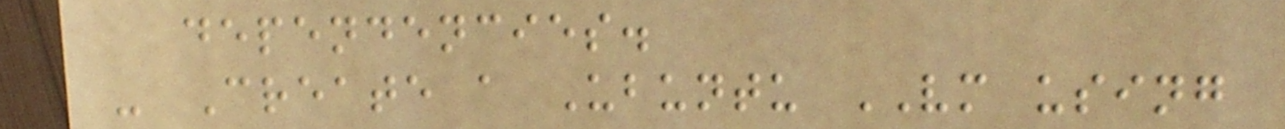dependencies.
- Create a Ubuntu VM using
